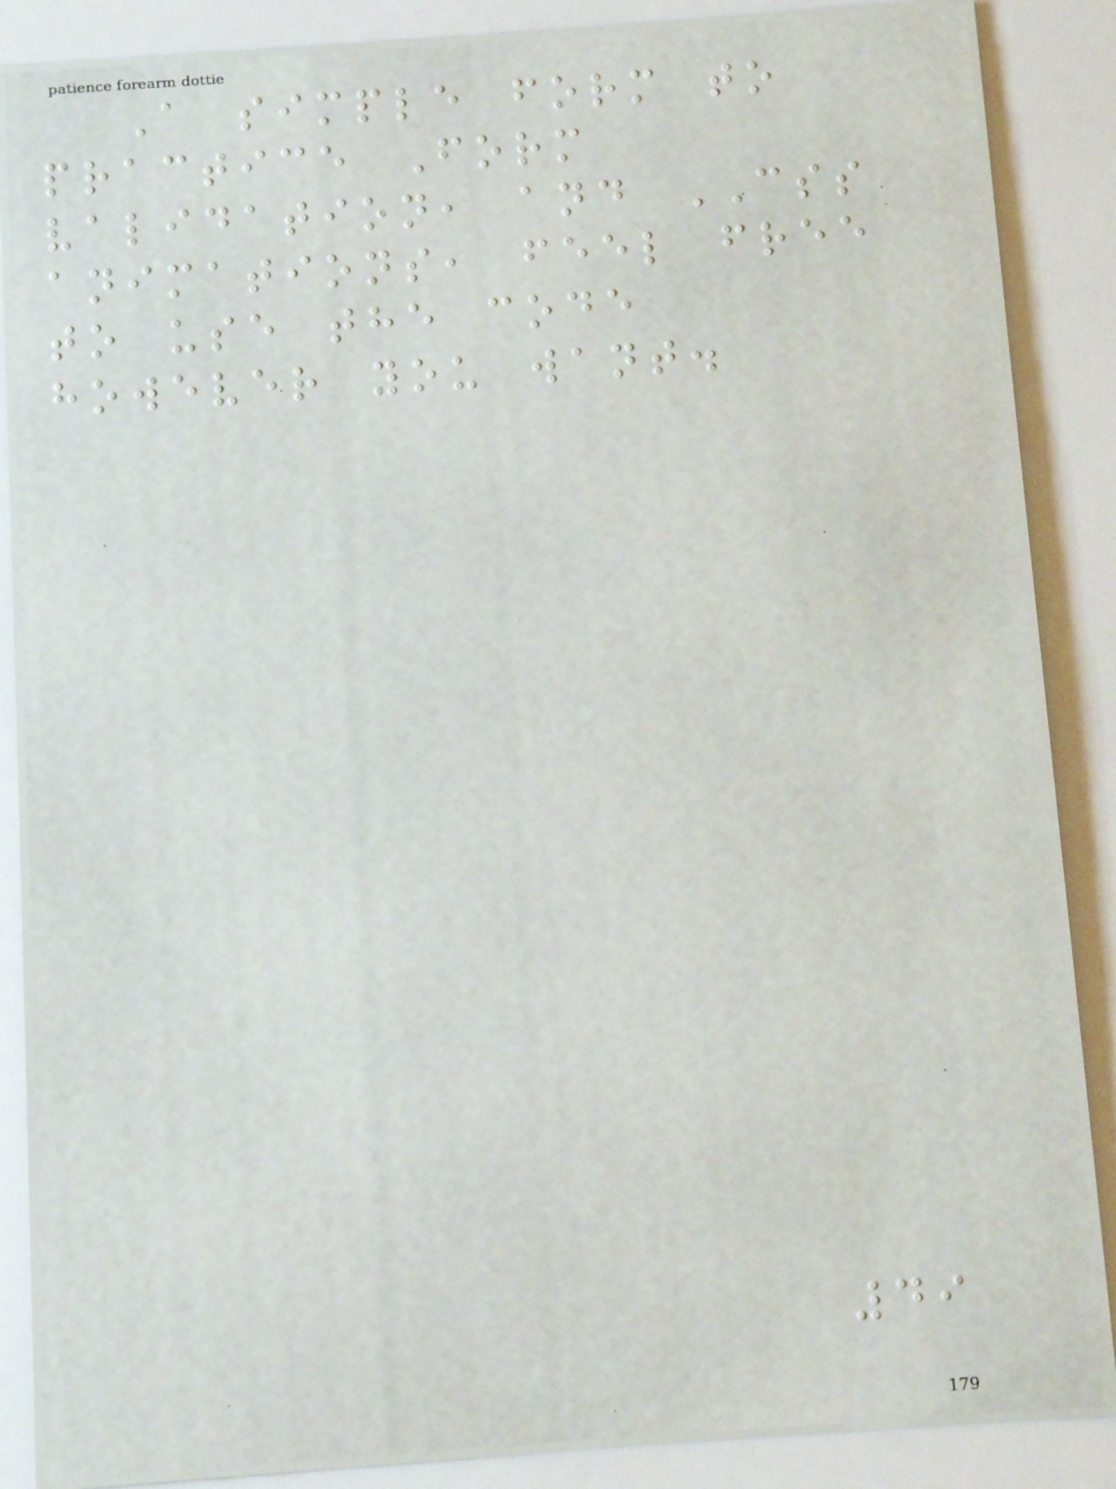A simple form to
practice Form
validation, and CSS
animations, feel free
to use the code
however you want.
49
